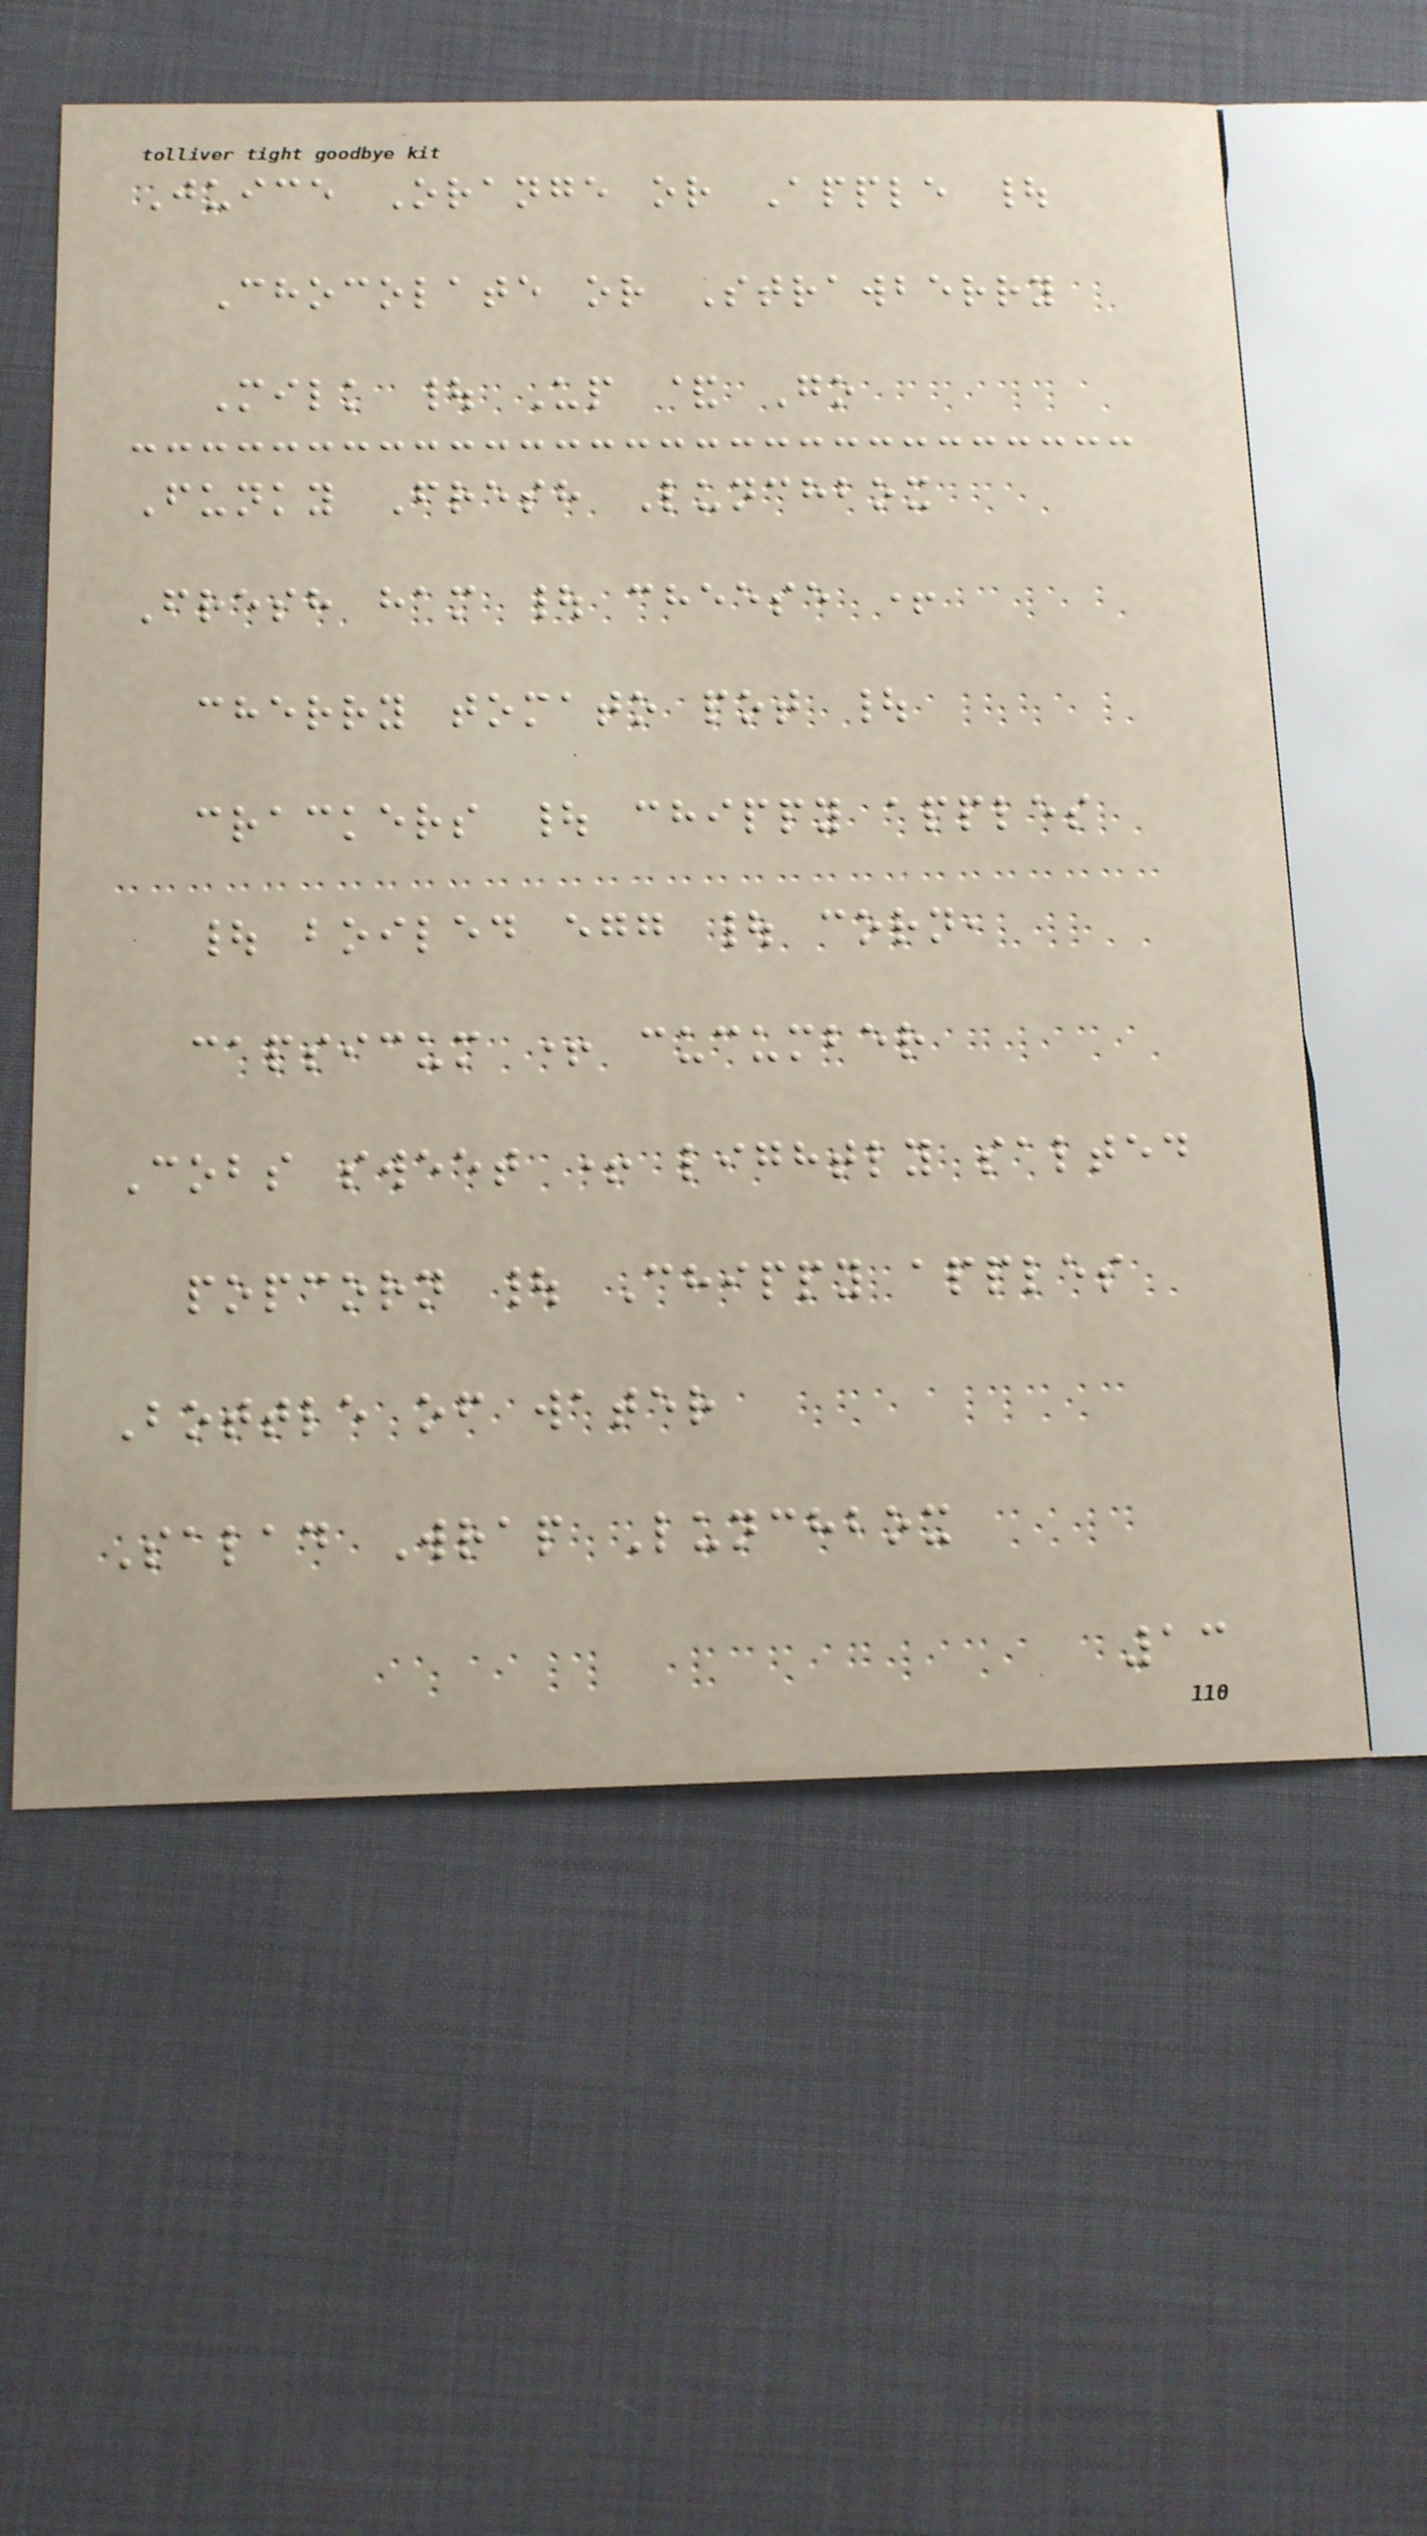Juice Orange or Apple |
Chocolate or Strawberry
Milk | Up & Go
Funky Fresh Lunchbox
Fresh ham | cheese +
cherry tomato pot |
crackers | chippy apples
| boiled egg | corn,
capsicum + cucumber
Cobs sweet + lightly salted
popcorn | Chippy apples
Bottle of water
Salad Wrap Lunchbox
13
